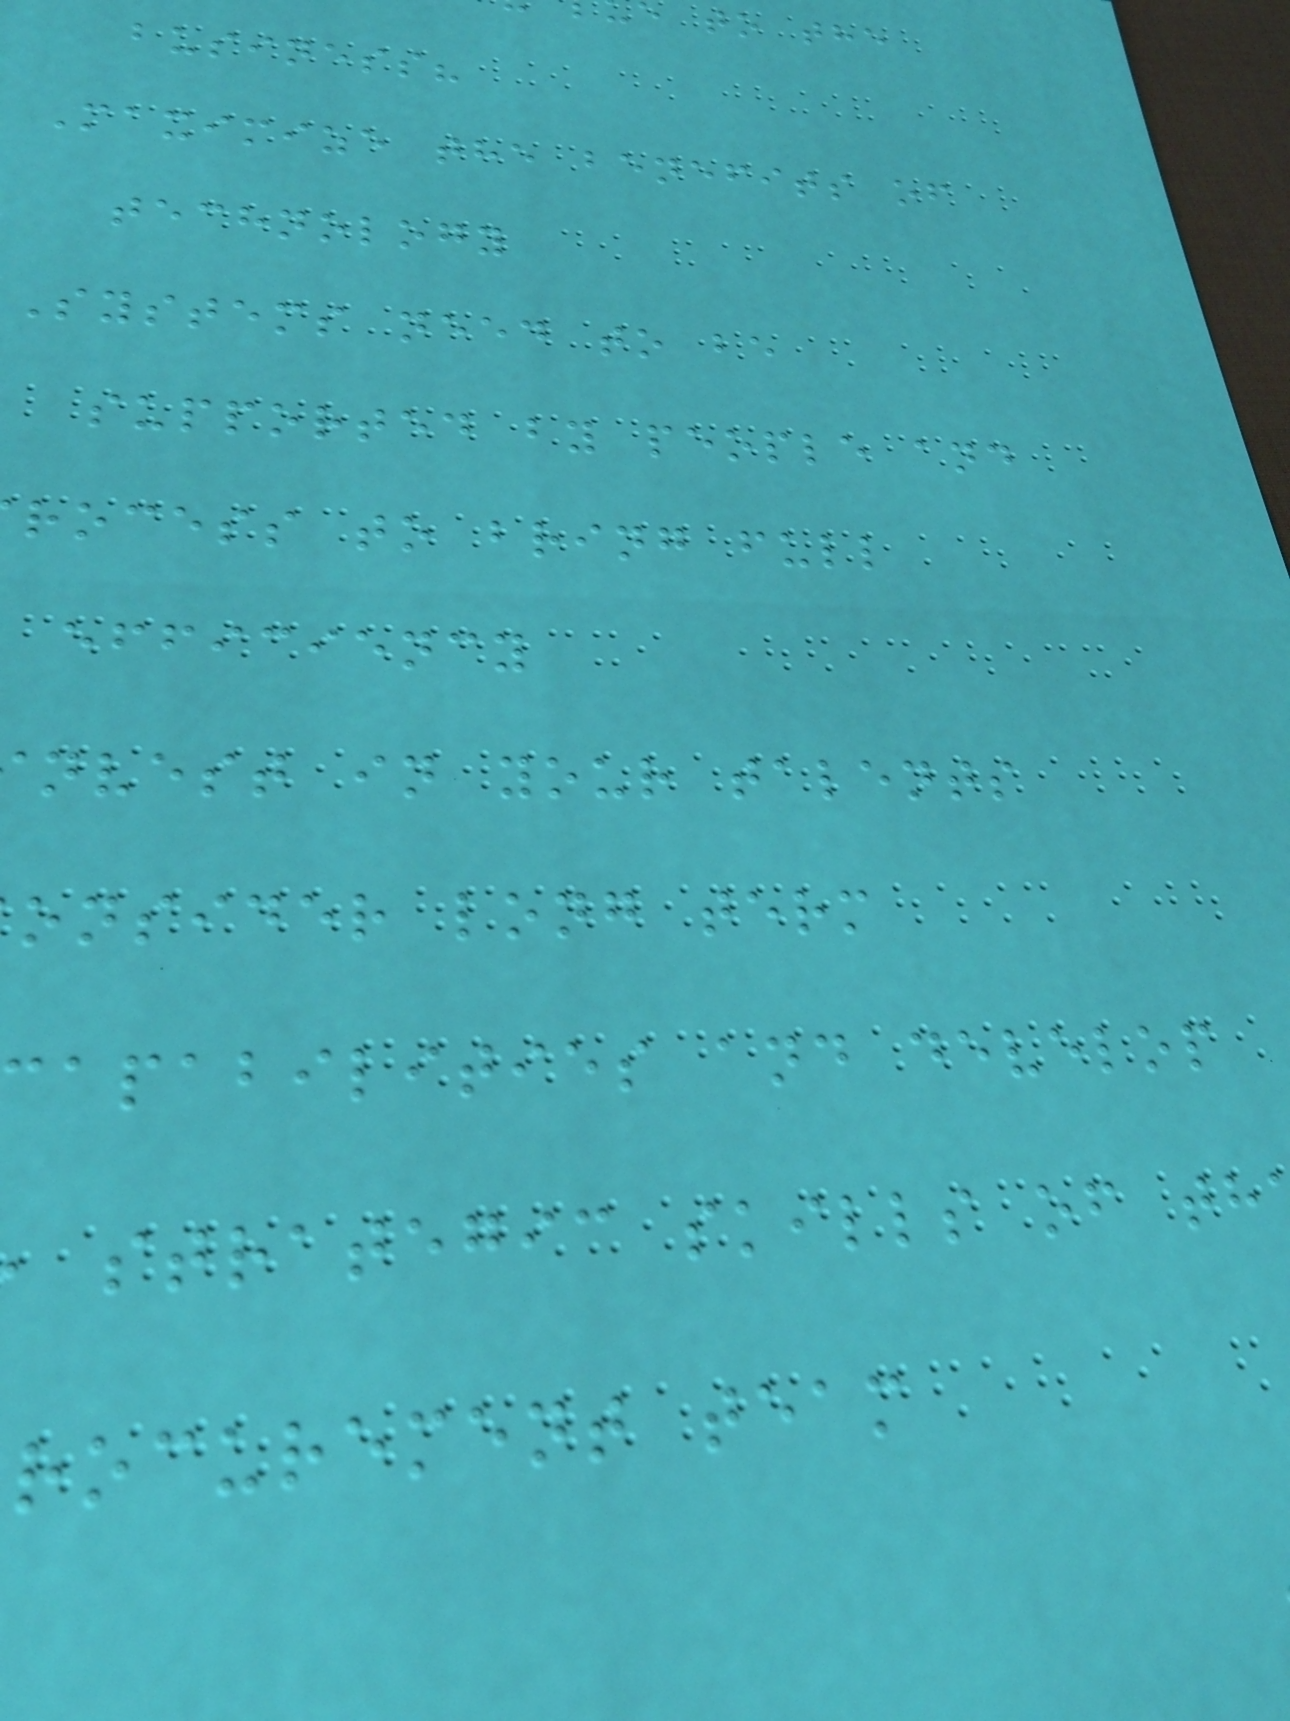to the
business?
Maximize the benefits of
technology
Systems need to be
supported by people and
rocess to bring full
efficiency
nvest in your talents
onsider long term
apabilities and develop
strategic skills of th
rocurement team
